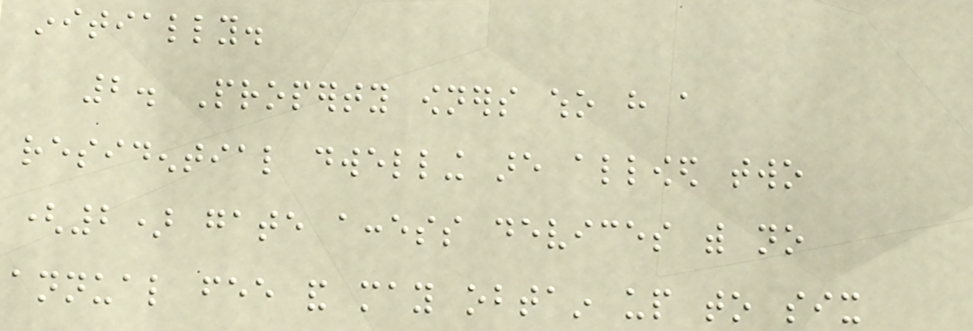initially.
2. Property owners who have a
residential dwelling are allowed two
(2) gate access devices with no
annual fee and may obtain up to six
